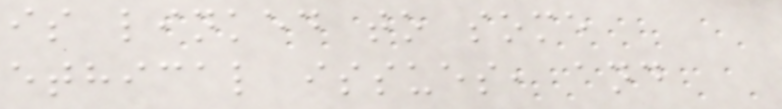is linked to some
ethical issues, and
